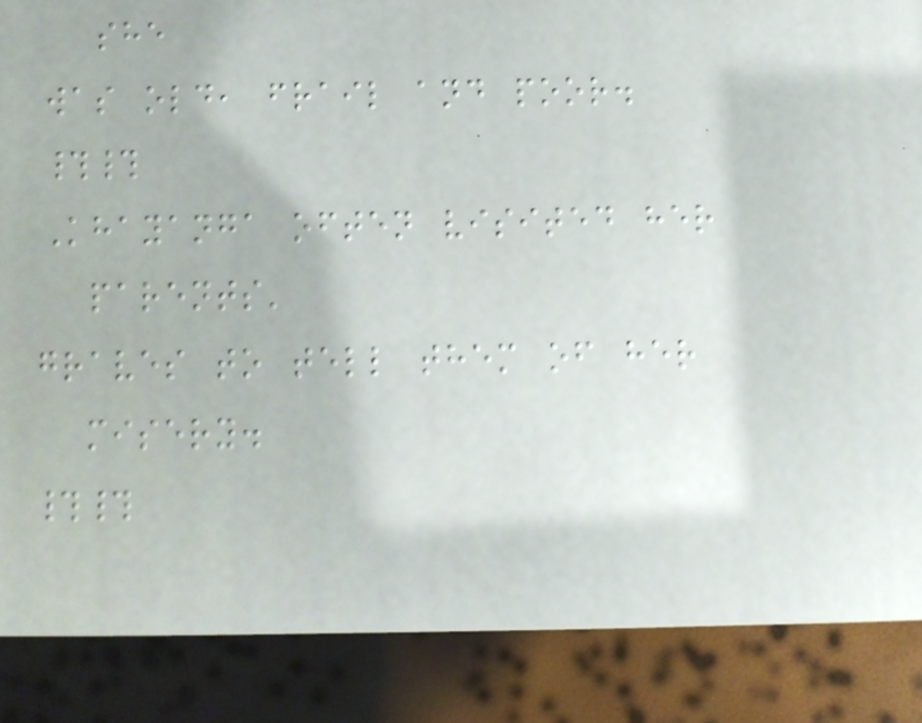she
was old, frail and poor.
##
Khayanga often visited her
parents'
graves to tell them of her
misery.
##
